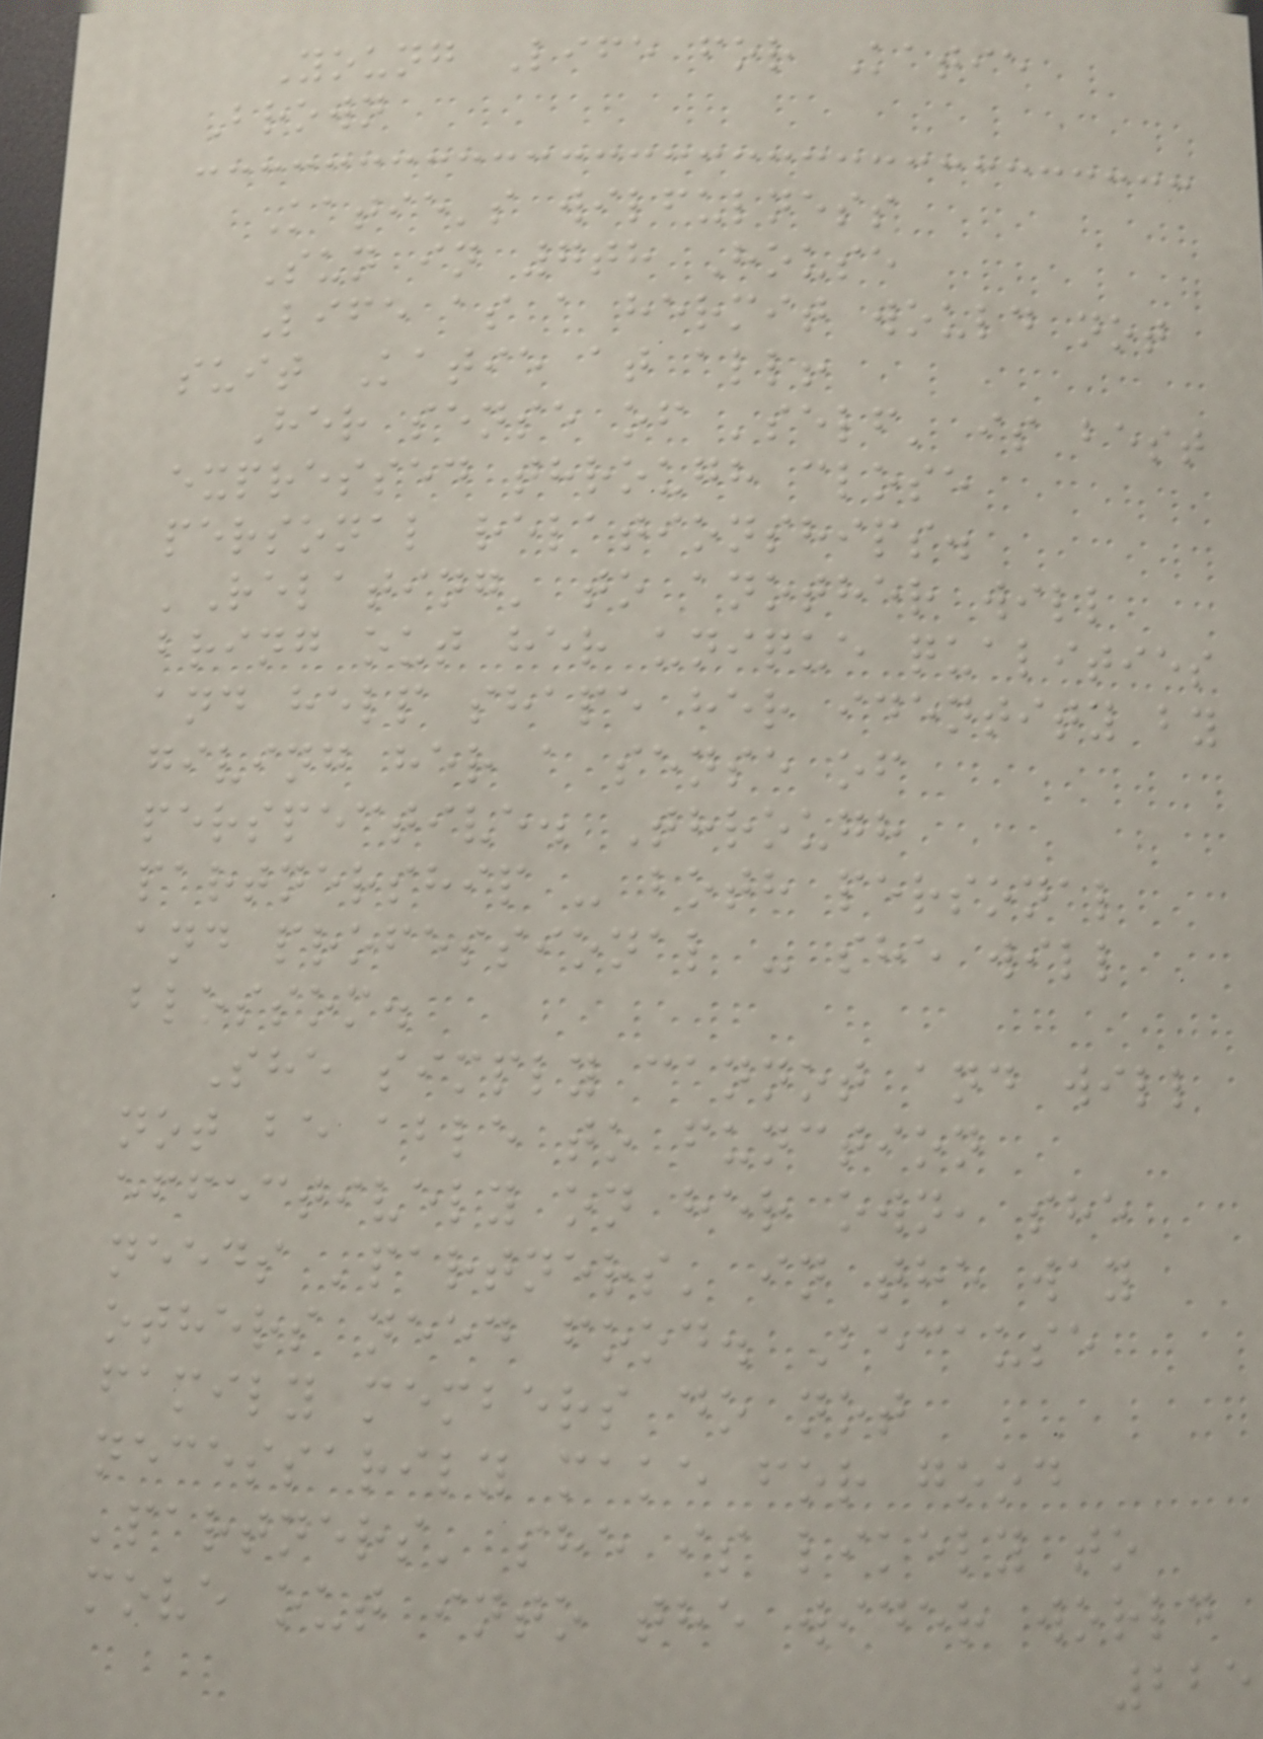Young Life for Katie
Brown
Katie's wilfulness
Sun in 7th House
Life as a hermit would not
suit Katie at all!
Her sense of 'self' is best
expressed through close
personal relationships.
'Relating' to another will
bring out her unique qualities
and help shape her identity by
giving her a sense of
perspective. Through
partnership - both personal
and professional - she will
blossom.
She simply cannot and will
not be able to function
effectively on her own, she
needs 'partners' in the way
others need food. Because
family members do not
necessarily make for good
'partners' she is likely to
move out into the wider world
225
